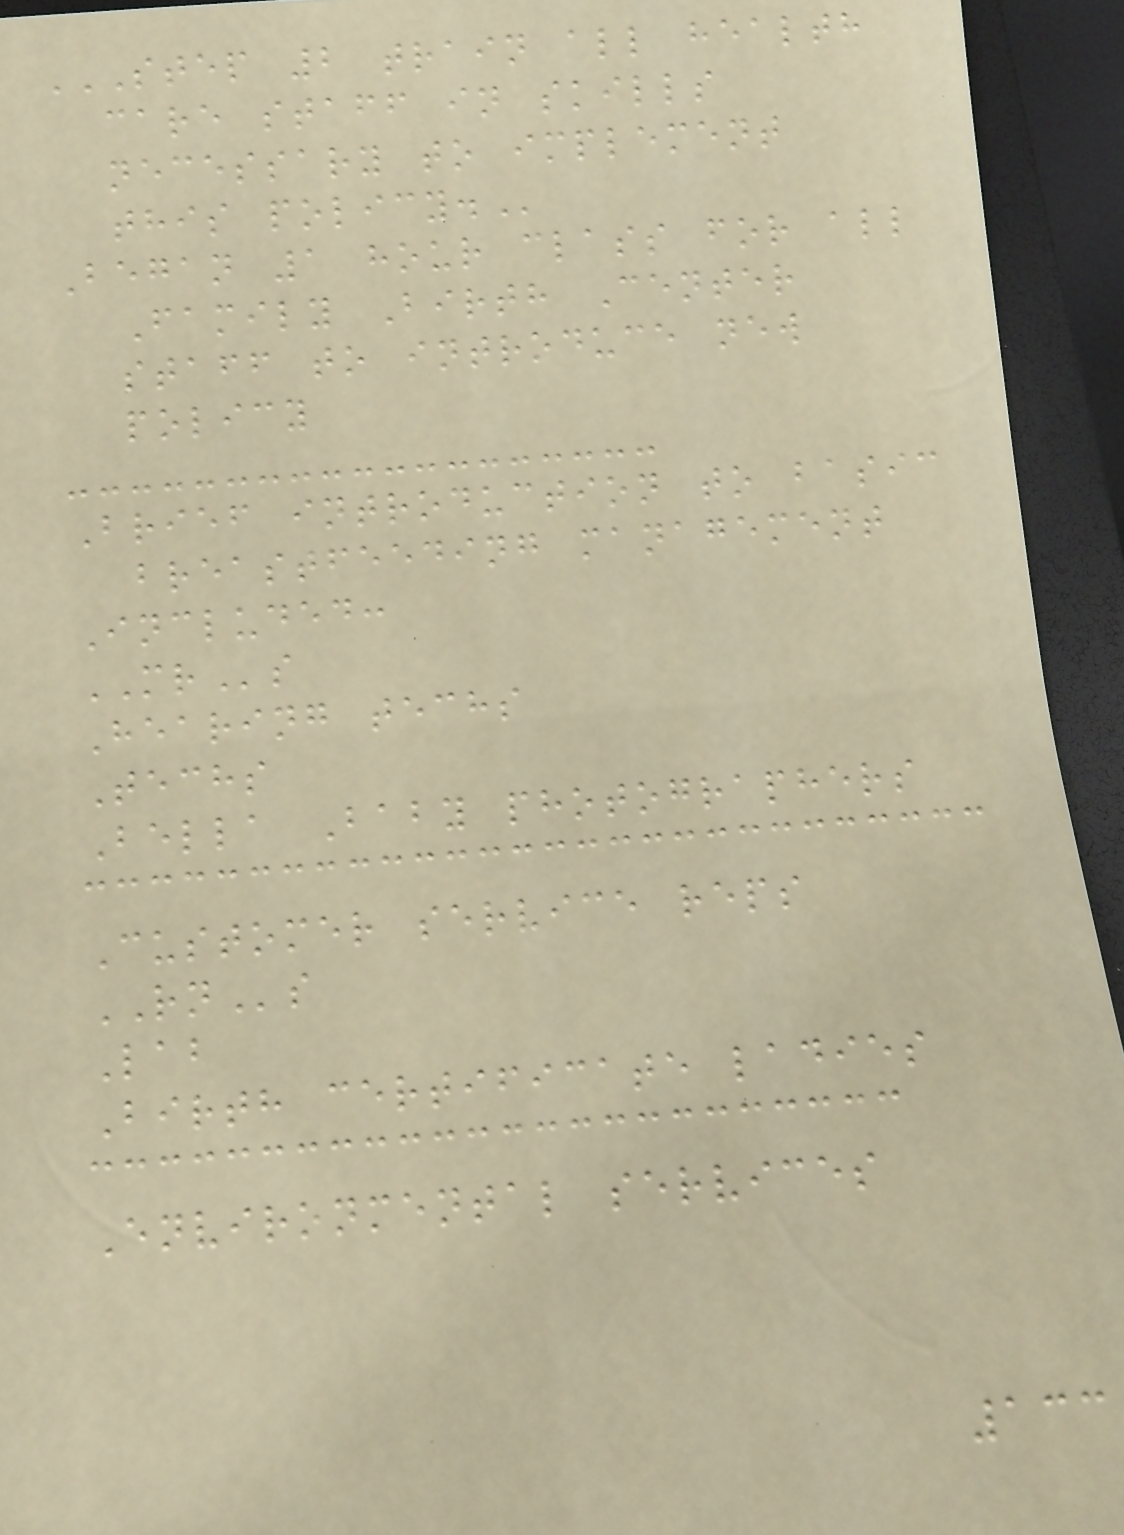STEP 2 TRAIN ALL HEALTH
CARE STAFF IN SKILLS
NECESSARY TO IMPLEMENT
THIS POLICY.
Began 1 hour class for all
Family Birth Center
staff to introduce new
policy
Brief introduction to basic
breastfeeding management
Included:
MRs
Hearing techs
Techs
Bella Baby photographers
Customer service reps
RNs
Lab
Birth certificate ladies
Environmental services
133
